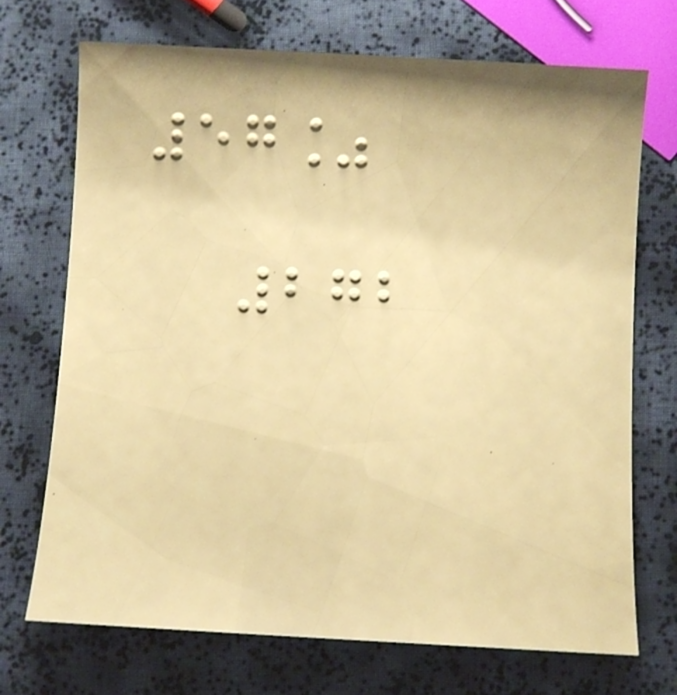57%
272
